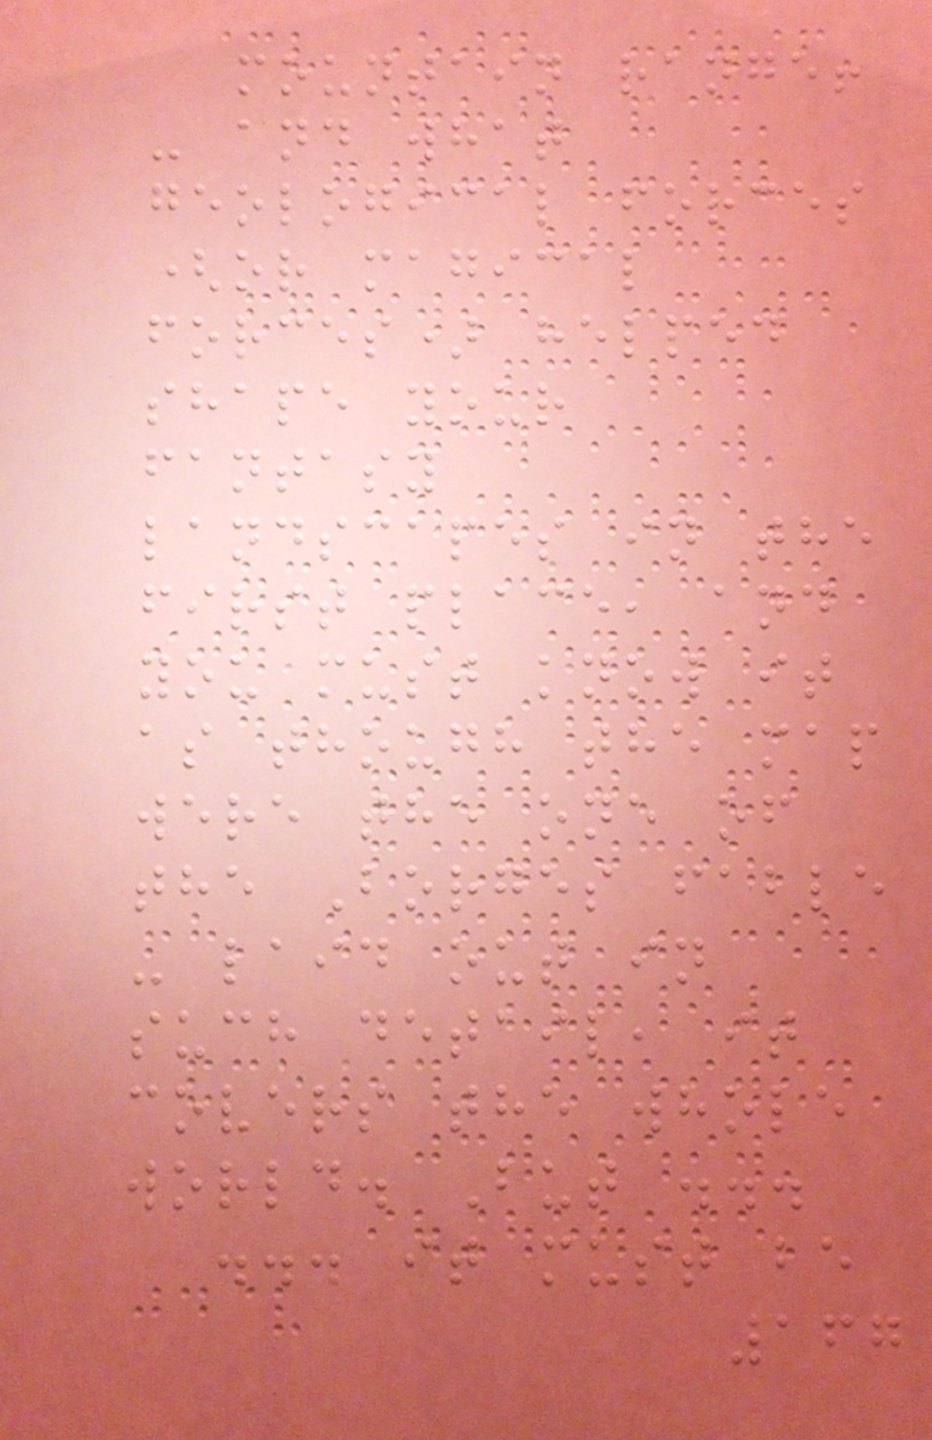mountain range!
- and what
geological forces
(or magical
forces) helped
shape your
fantasy
landscapes in the
first place, and
you must know it
as though the map
were the one of
the Borges fable
- laid out in
such detail, it
covers the whole
world. But ...
... it must be
167
